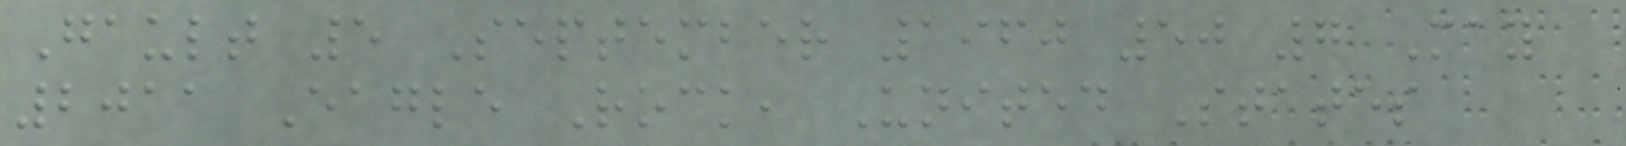Gault 5 September 1960 50 7 May
2011 Eagle Rock, United States
